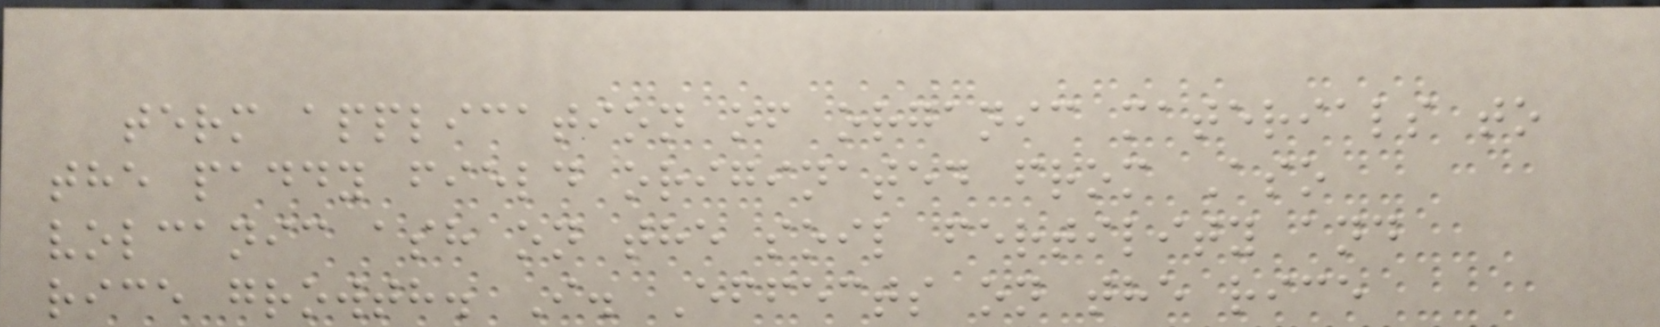term application of organic materials to
the paddy field originated from Aso
volcanic ash on the soil fertility and
rice growth. I. Effects on the rice
